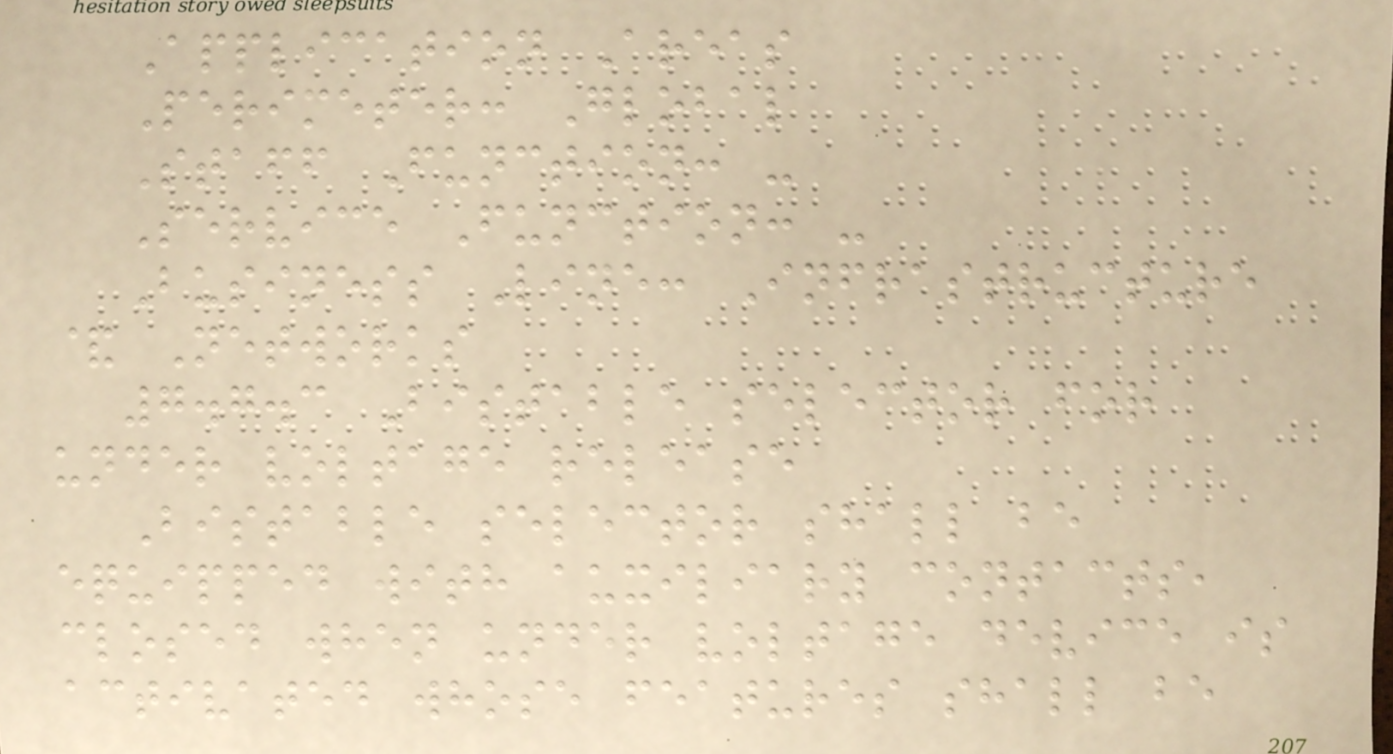Application Areas
Perimeter: Global
Staff Function: -
Service Function: -
Business Line: Infrastructure
& Networks
7.7.3 Bistable selector for
under voltage release
Bistable selector shall be
equipped with auxiliary contacts,
closed when under voltage device is
activated whose features shall be
